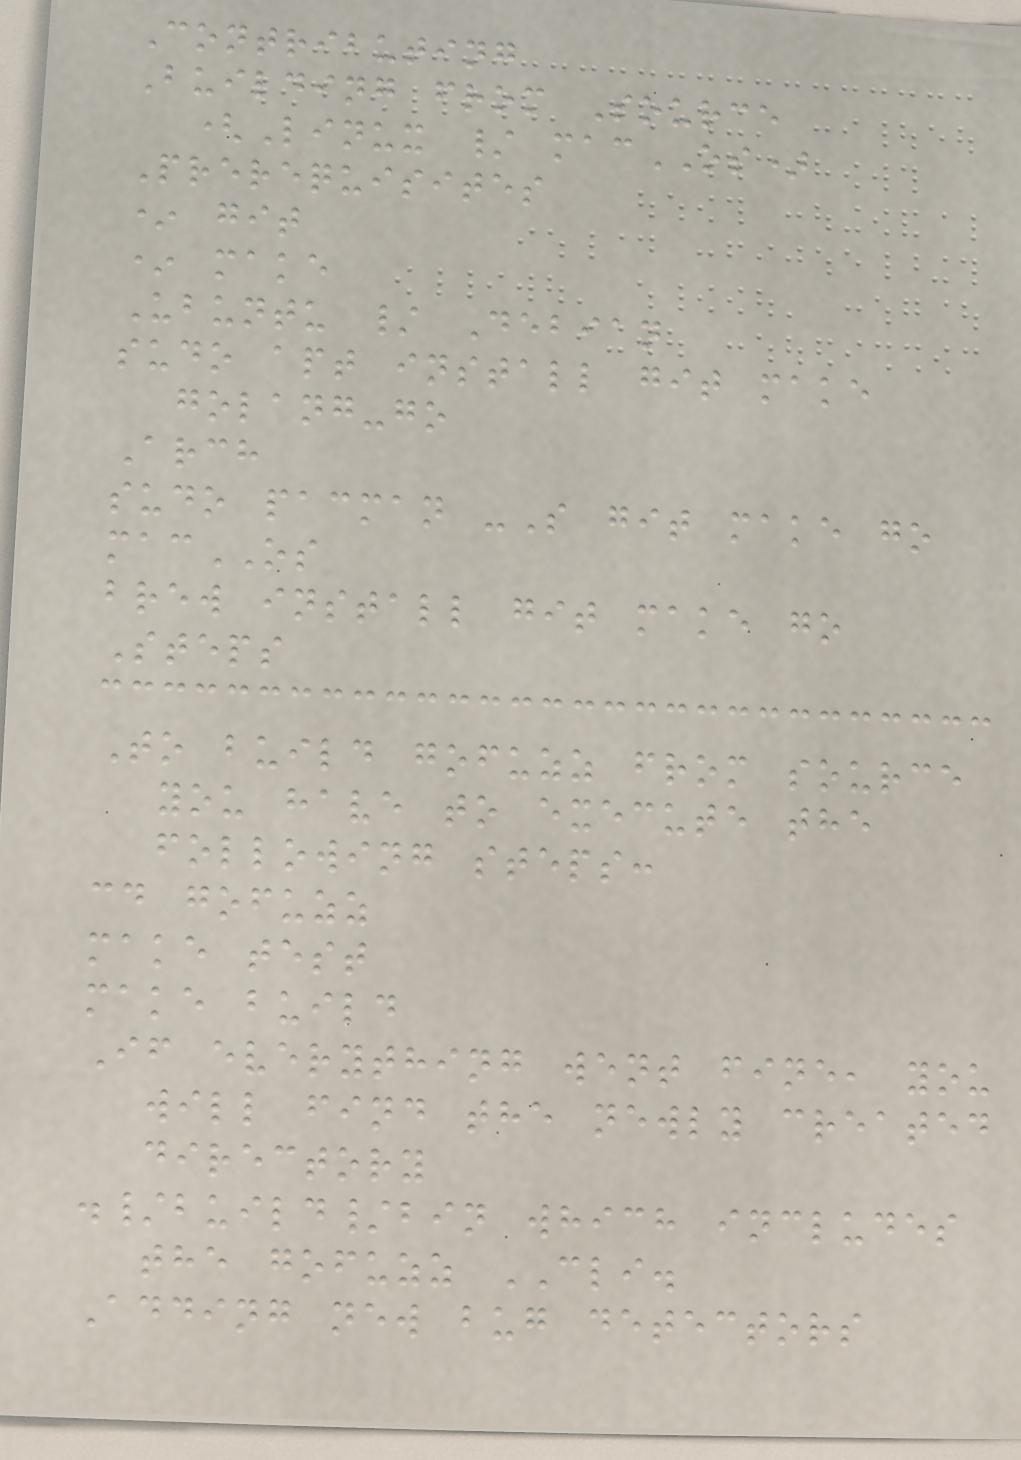Contributing
Building from Source
(Linux / macOS)
Prerequisites
* git
* make
Ubuntu / Debian
sudo apt install git make
golang-go
Arch
sudo pacman -S git make go
macOS
brew install git make go
Steps
To build gofuzz from source
you have to execute the
following steps:
cd gofuzz
make test
make build
If everything went fine, you
will find the newly created
directory
./build/bin which includes
the gofuzz CLI.
Adding new bug detectors
